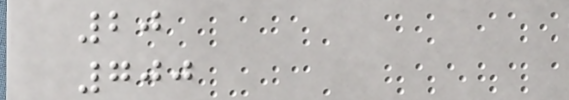20
700
